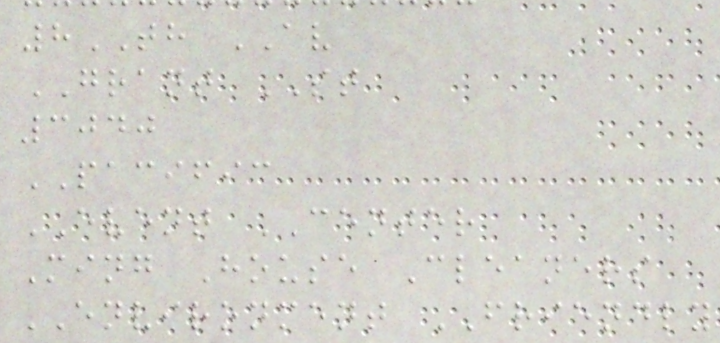8TH AV
GRANT ST
3040
PACIFIC
EVENT CENTER
Ming House Cleaners
ENVIRONMENT FRIENDLY
